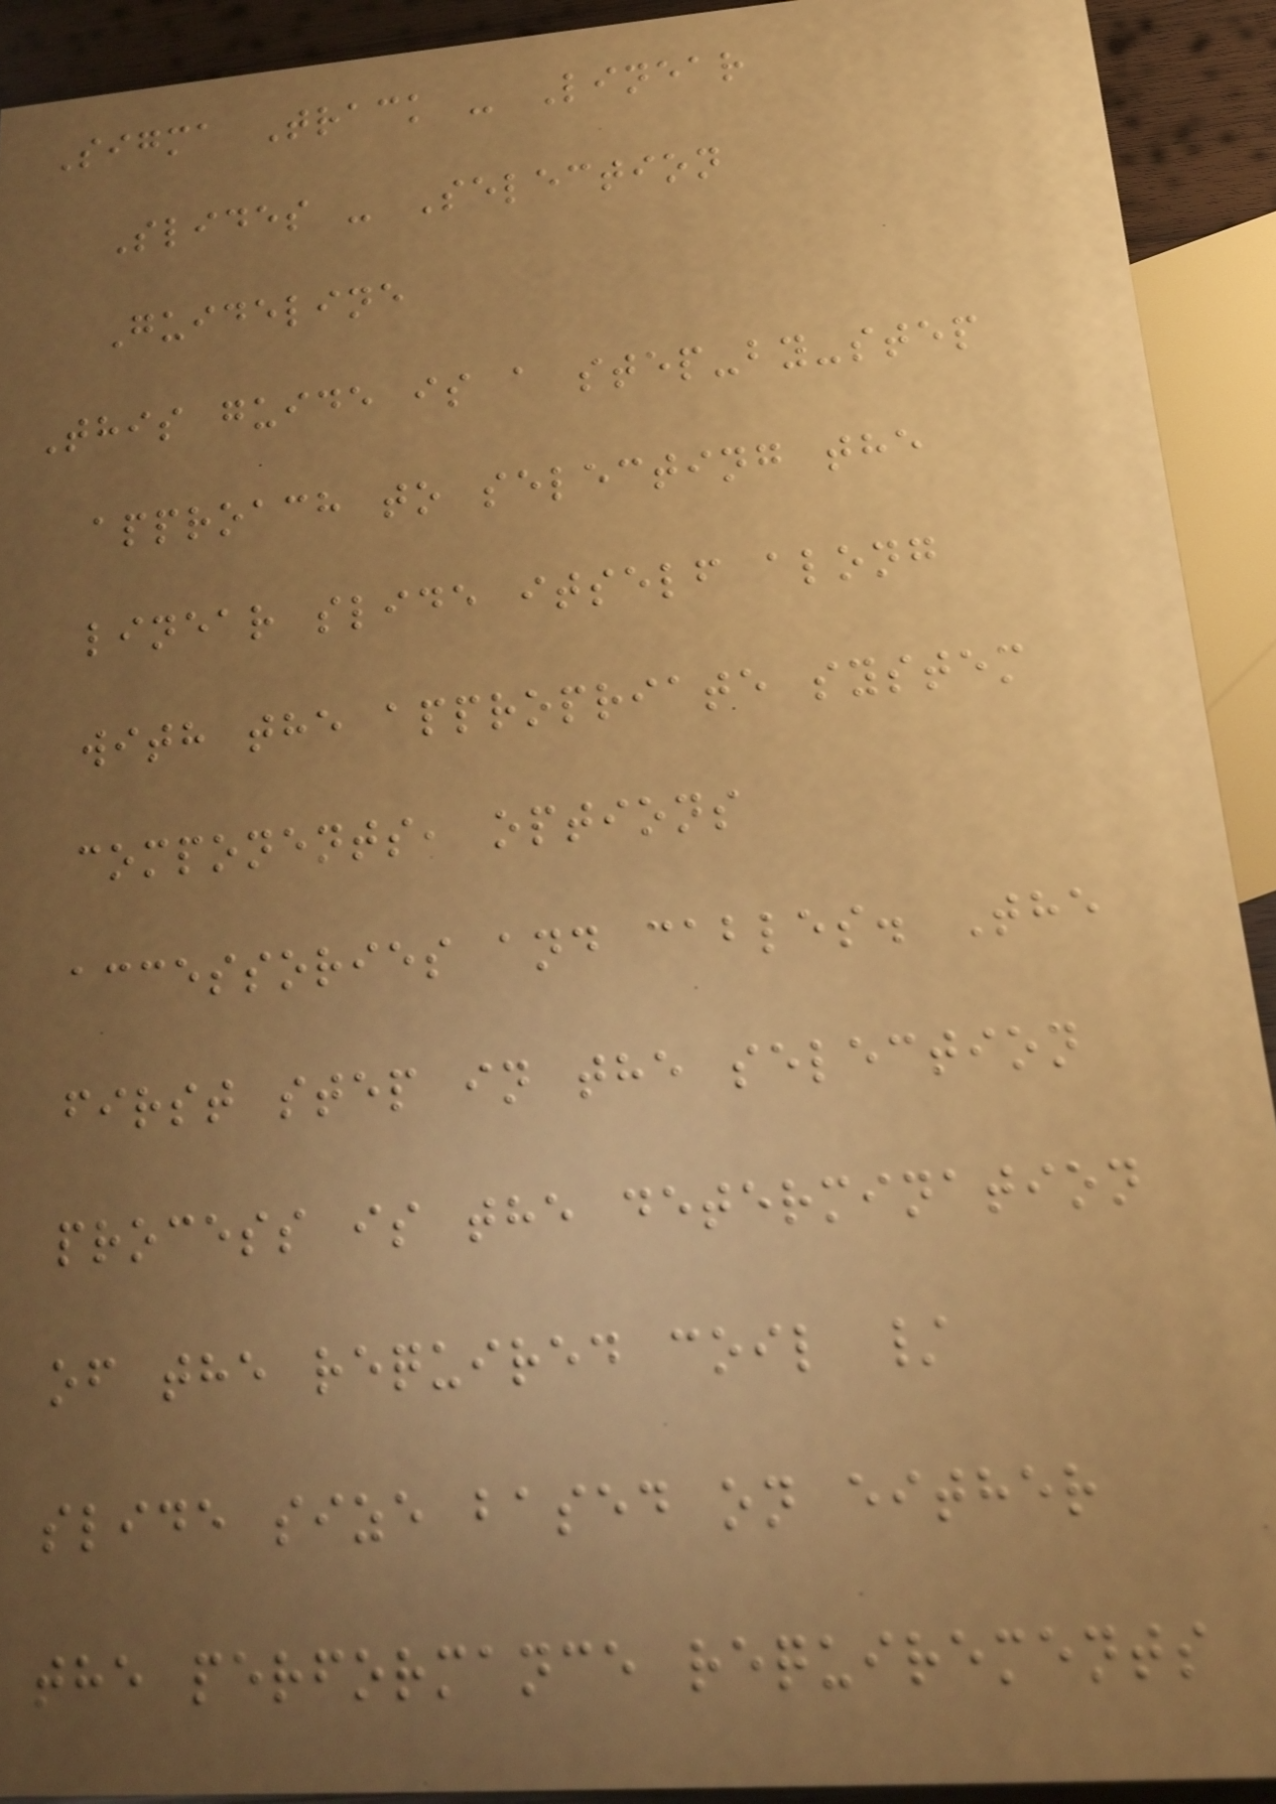Sigma Track - Linear
Slides - Selection
Guideline
This guide is a step-by-step
approach to selecting the
linear slide itself along
with the appropriate system
components, options
accessories and cables. The
first step in the selection
process is the determination
of the required coil /
slide size based on either
the performance requirements
